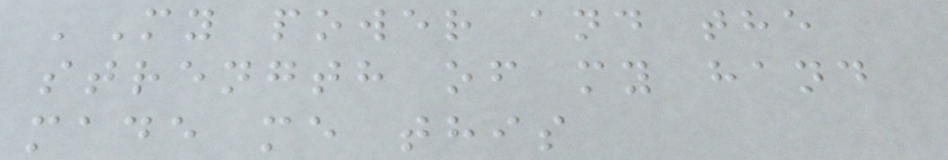'My power and the
strength of my hand
made me this
